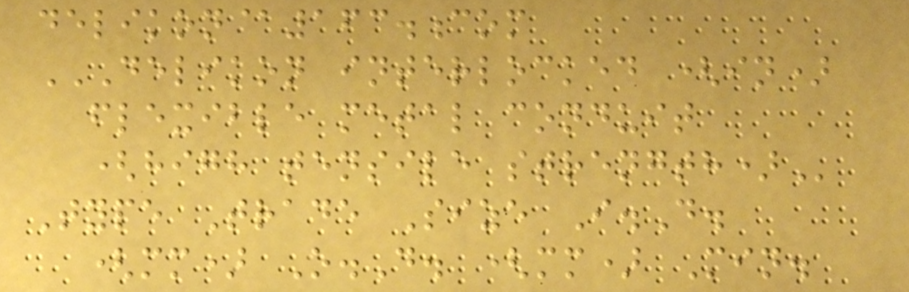delikon@163.com
DELIKON INTERLOCKED (IN)
FLEXIBLE METAL CONDUIT
(HIGH TENSILE STRENGTH)
Type Trade Size I.D.
(mm) O.D. (mm) Min.
